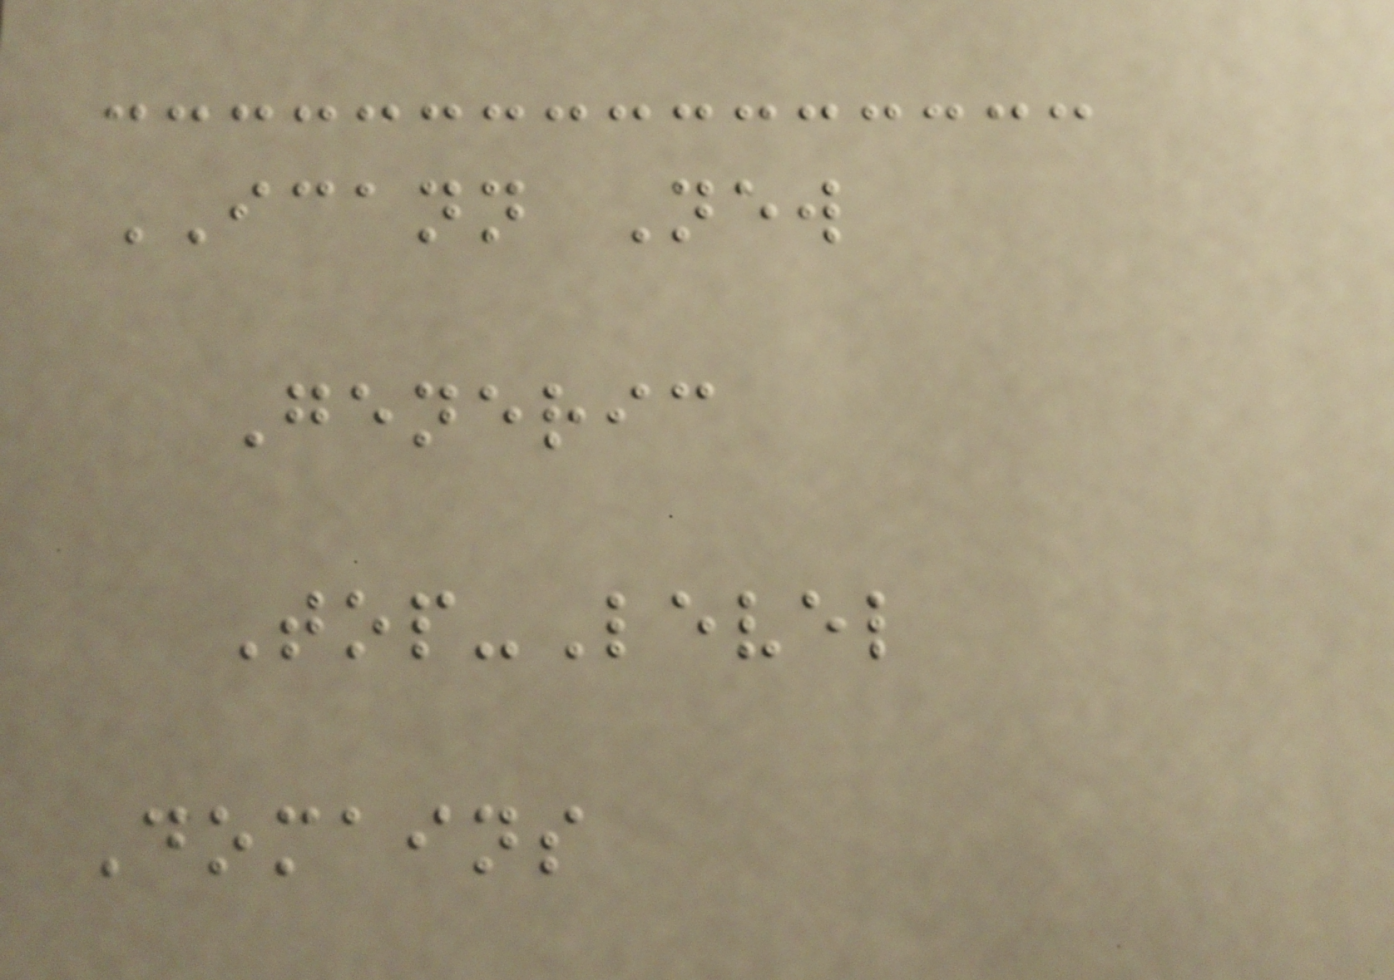ICANN New
Generic
Top-Level
Domains
